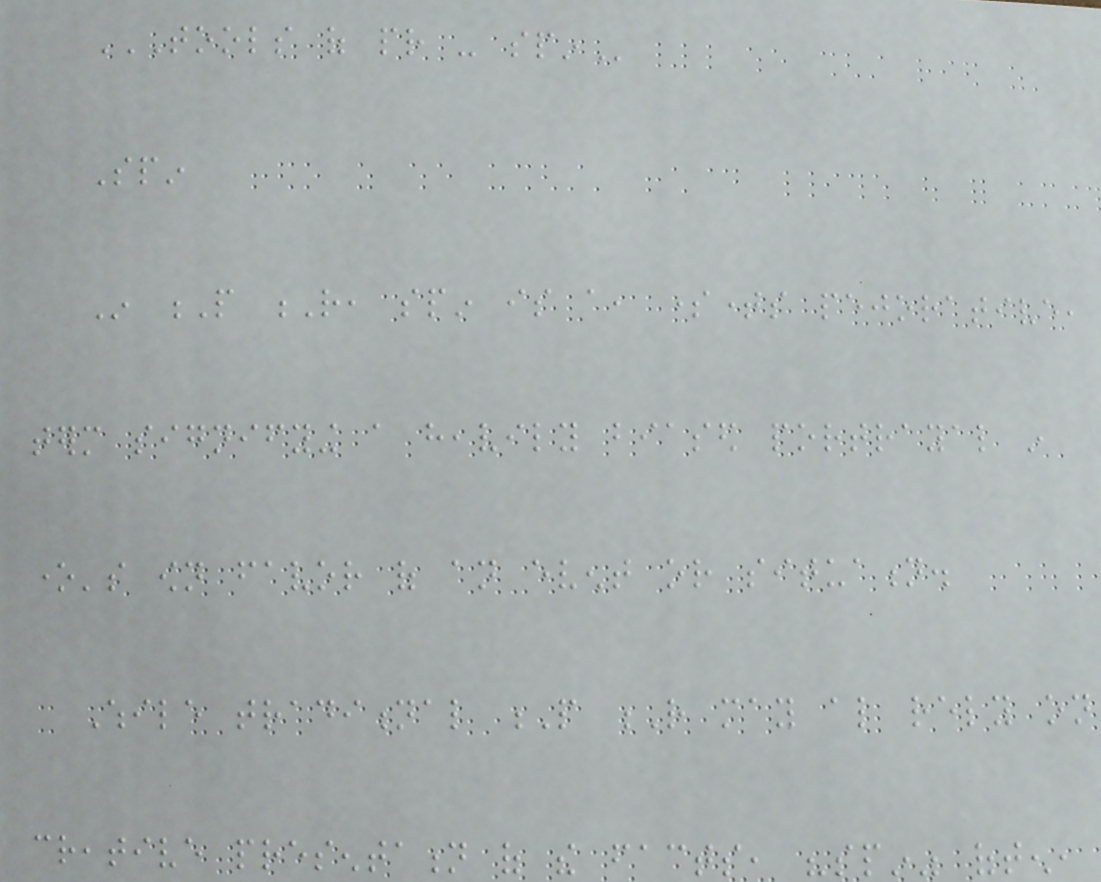TOOLS OF PR - SPIN
Spin
In P R, spin is a, sometimes pejorative,
term signifying a heavily biased portrayal in
one's own favor of an event or situation.
While traditional P R may also rely on
creative presentation of the facts, "spin" often,
